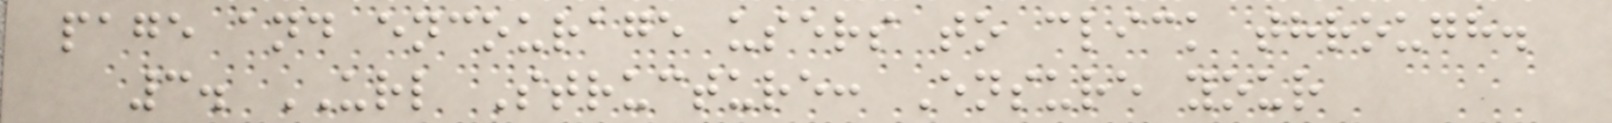page and encourage users to click through.
3. URL Structure: Ensure your
